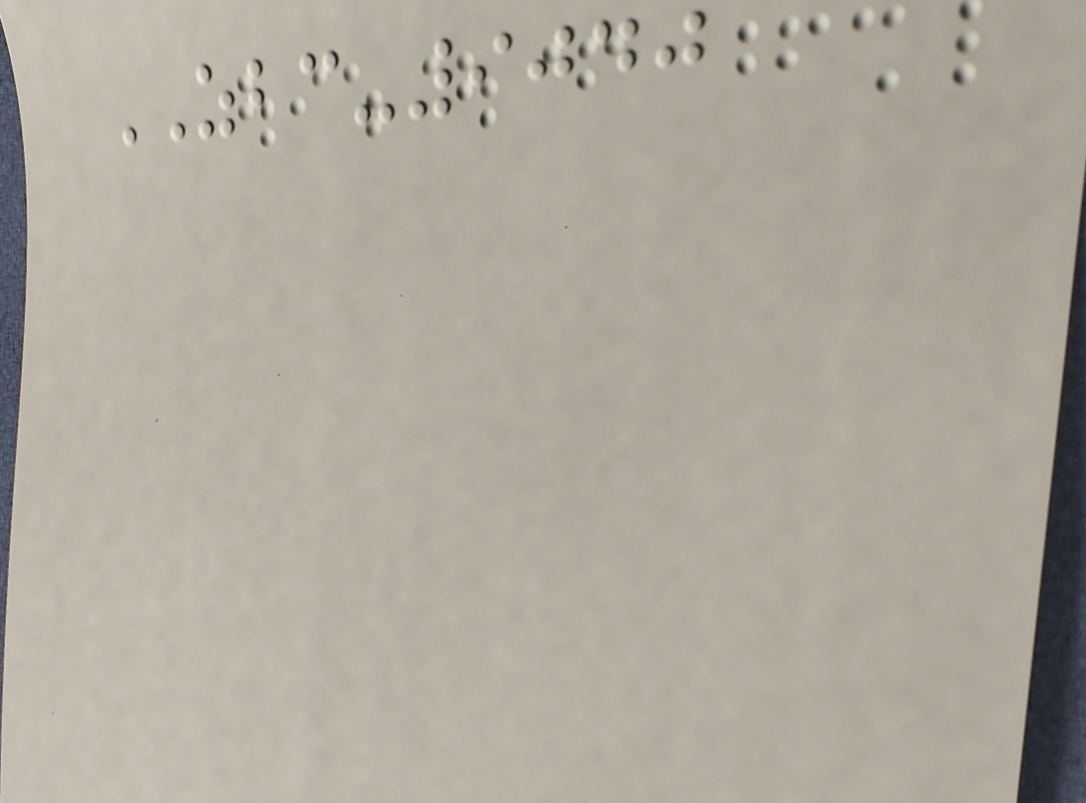ZBC-9040
